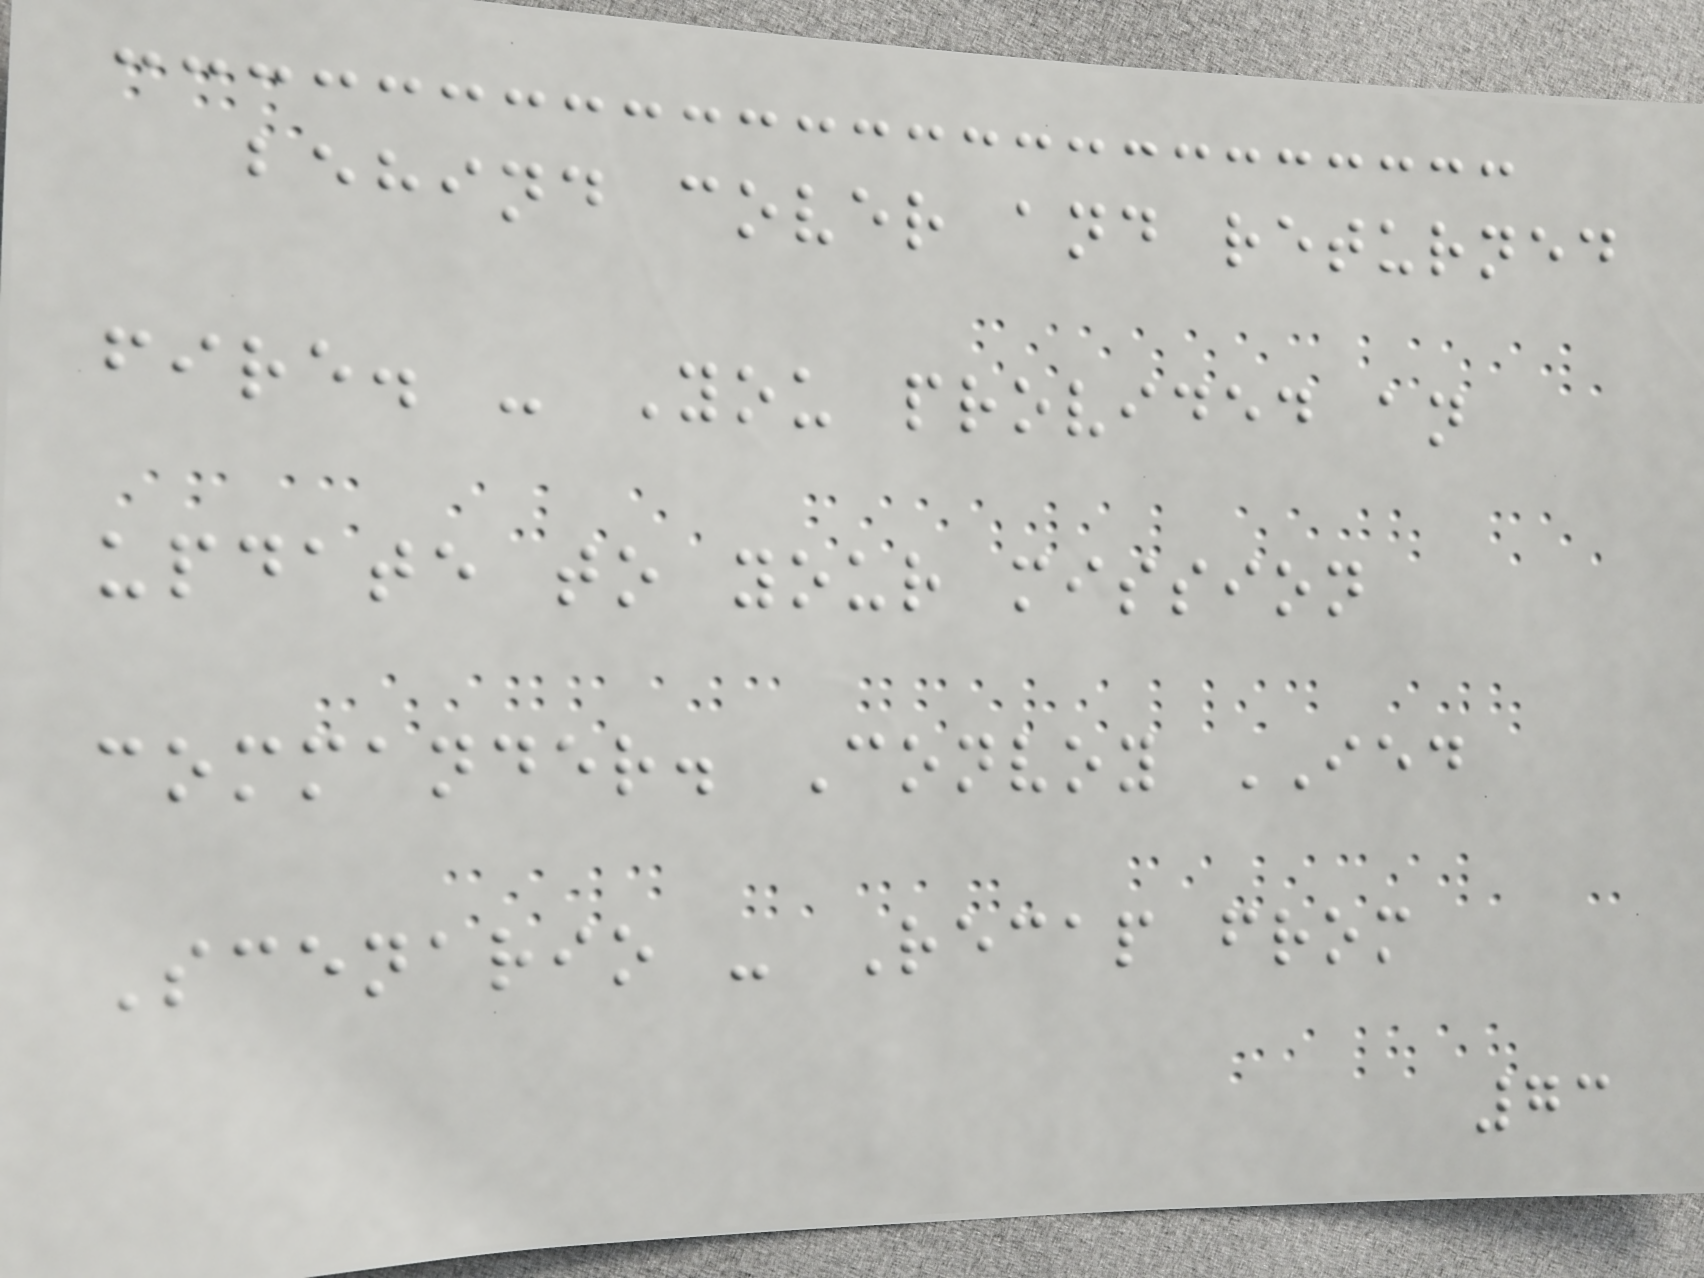behind cover and returned
fire. - You provided an
update to your mission
commander. Convoy IED
Scenario - Recap from
73
